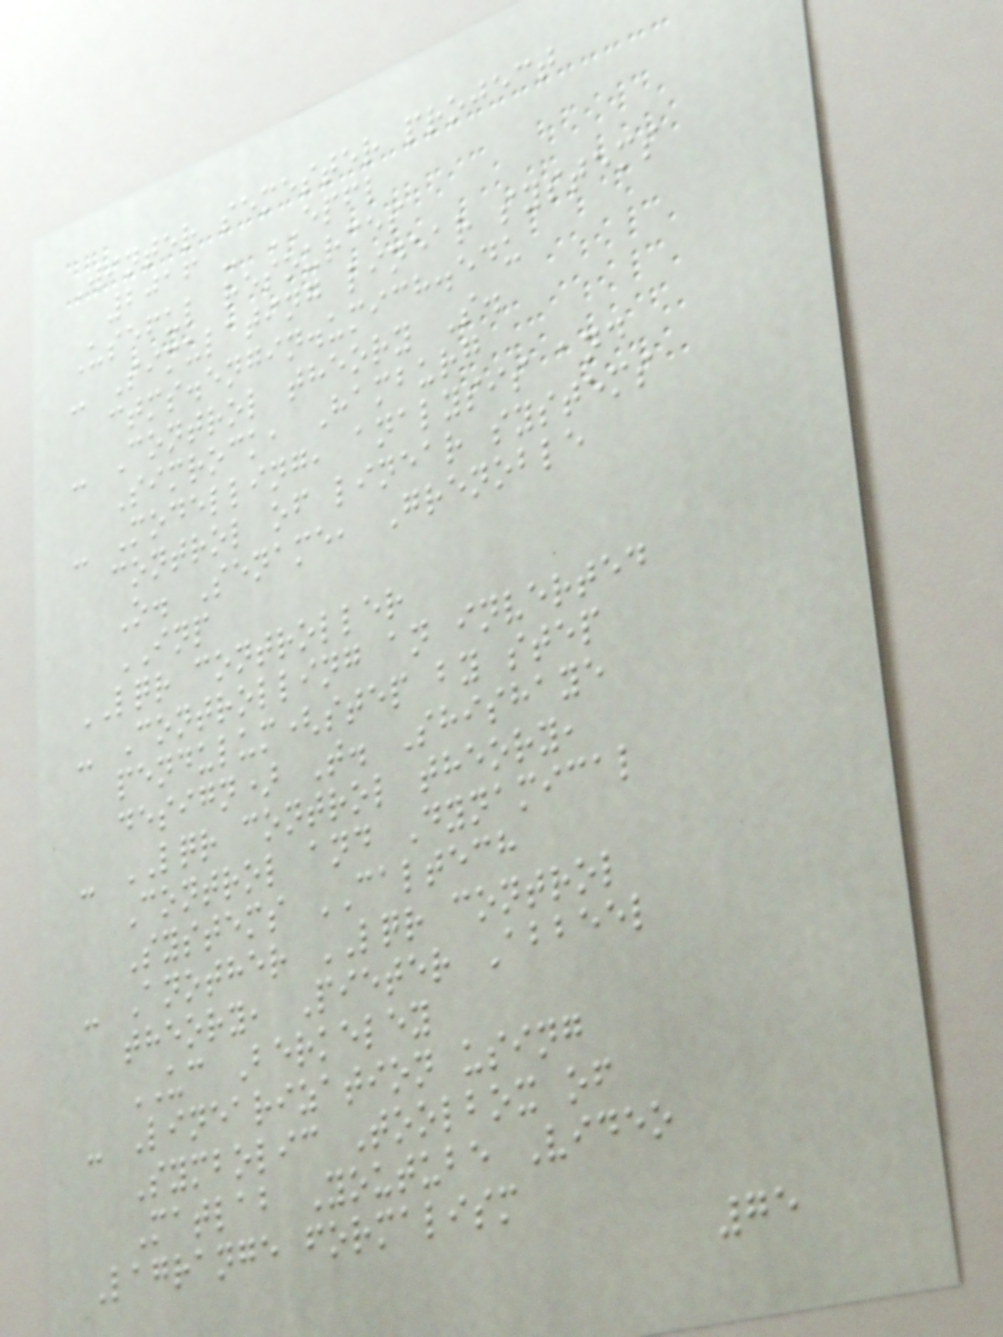Winter semester project
2016 - EPFL
Useful resources
- Simulating linear systems
ctms.engin.umich.edu
- Control theory S.
Simrock, Hamburg
- Modelling, analysis and
control of linear systems
O. Sename, Grenoble
INP
LQR controller
- Controlling an inverted
pendulum(step by step
design) T. Shishaye
- LQR control theory,
Control and Dynamical
Systems CALTECH
- Another LQR control
theory, Pieter Abbeel
UC Berkeley
- Linearization using
Symbolic Toolbox of
Matlab Youtube Video
Lagrange formalism
75
